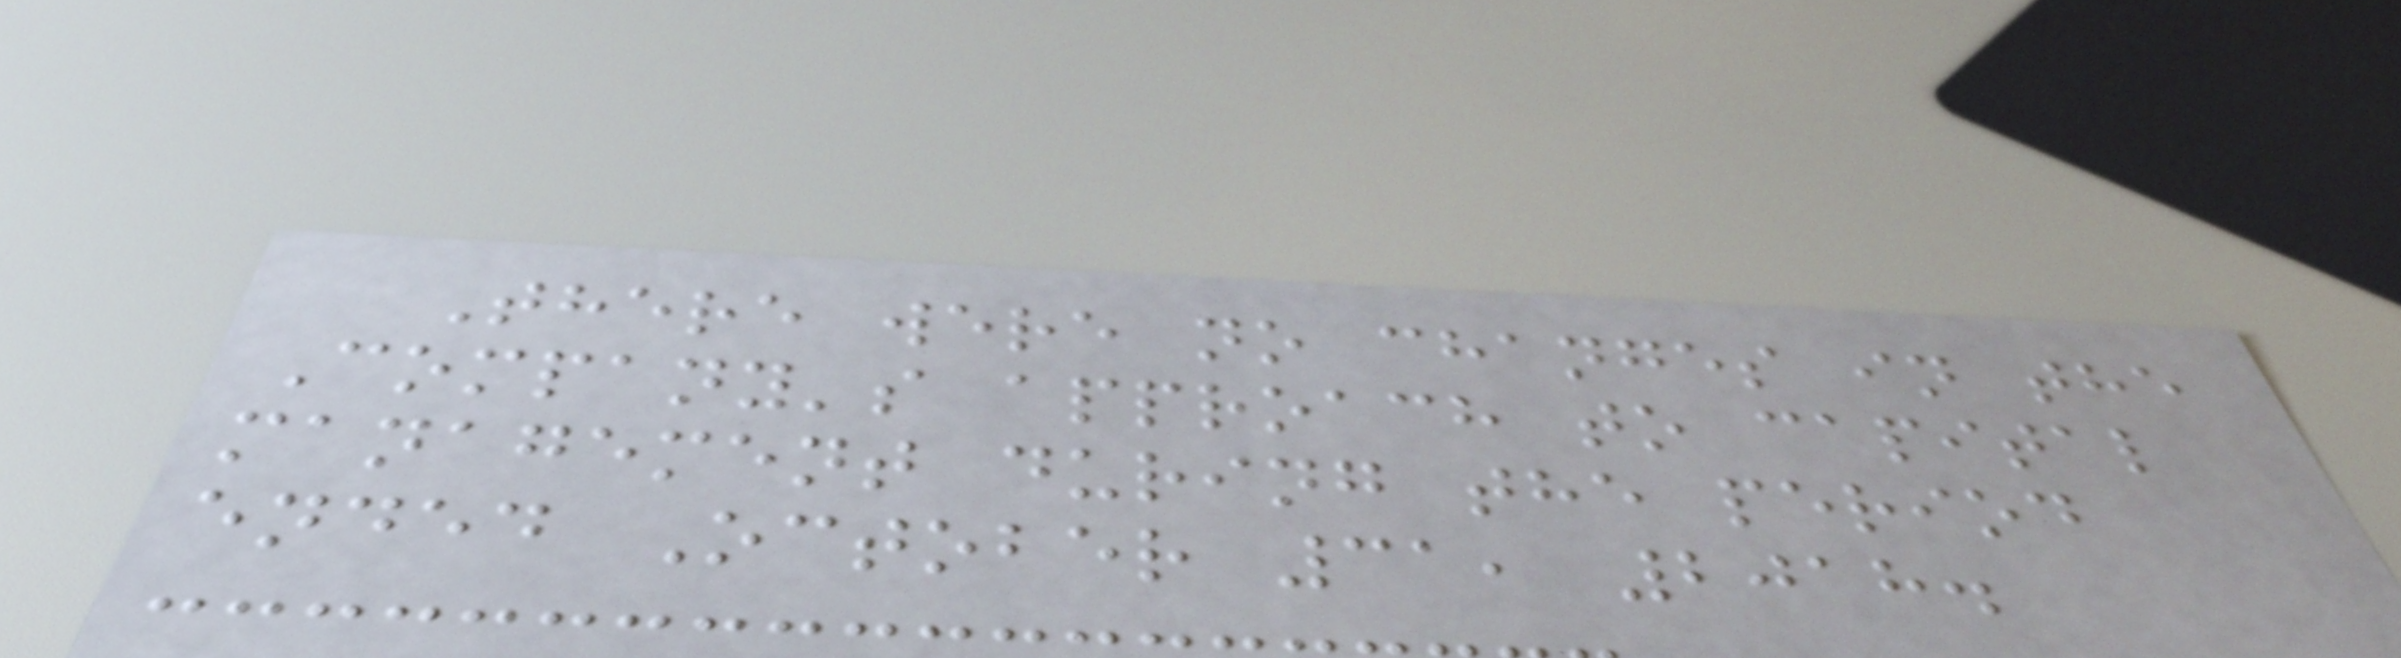There were no changes in the
Company's approach to capital
management during the period
ended October 31, 2018.
